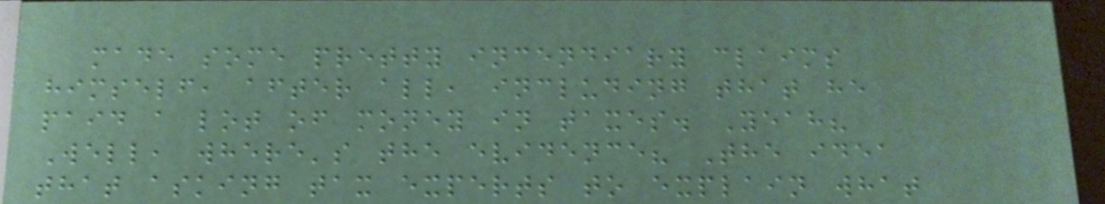made some pretty incendiary claims
himself, after all, including that he
paid a lot of money in taxes. Yeah?
Well, where's the evidence? The idea
that asking tax experts to explain what
